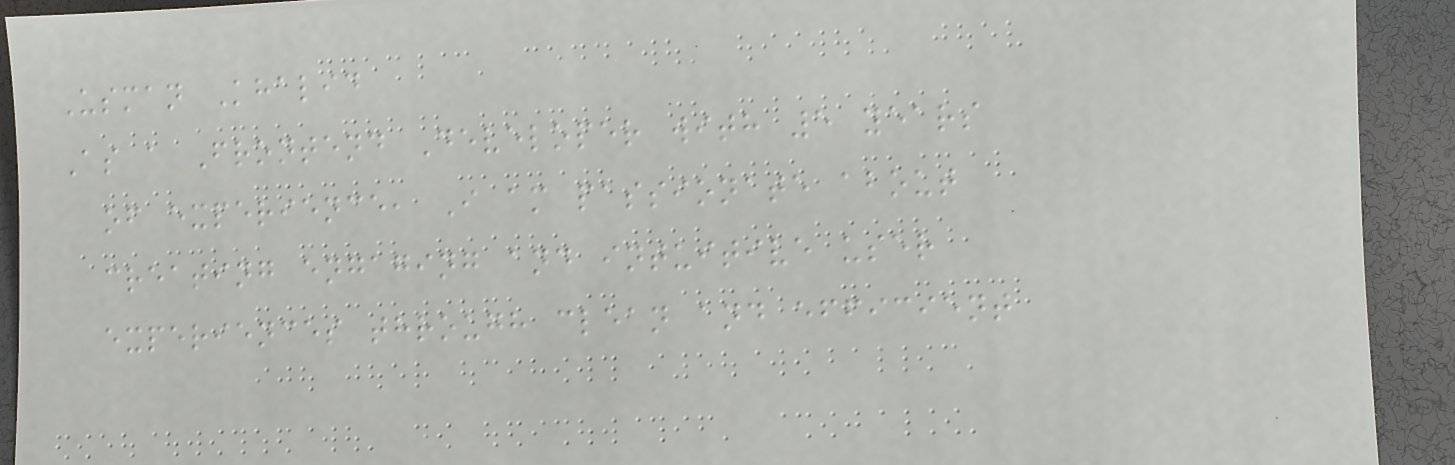Usman Khalid
As a Frontend Developer with 5 years
of experience, I am passionate about
creating engaging and intuitive user
experiences through clean and efficient
